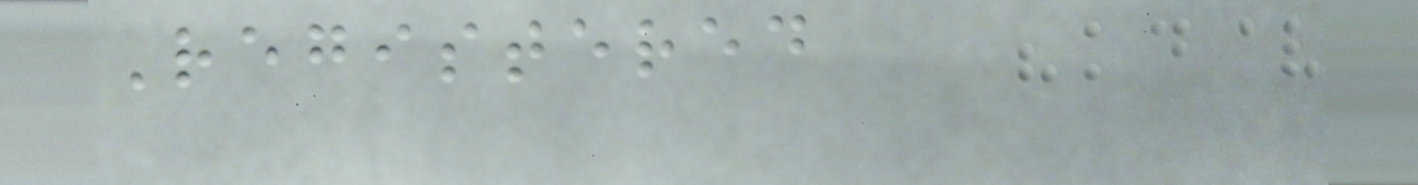Registered
